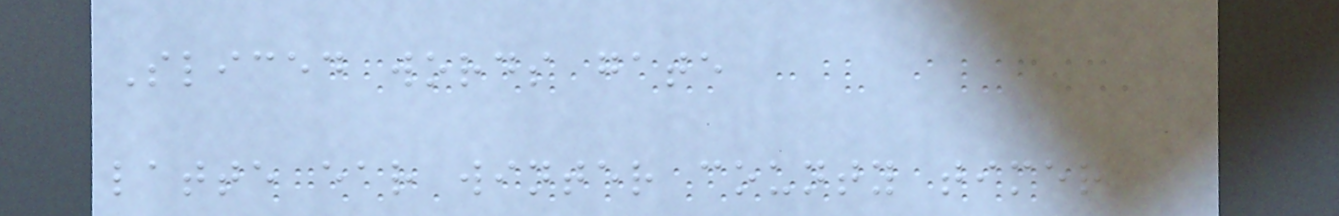Sliced words gate
latte ear winter county timer
